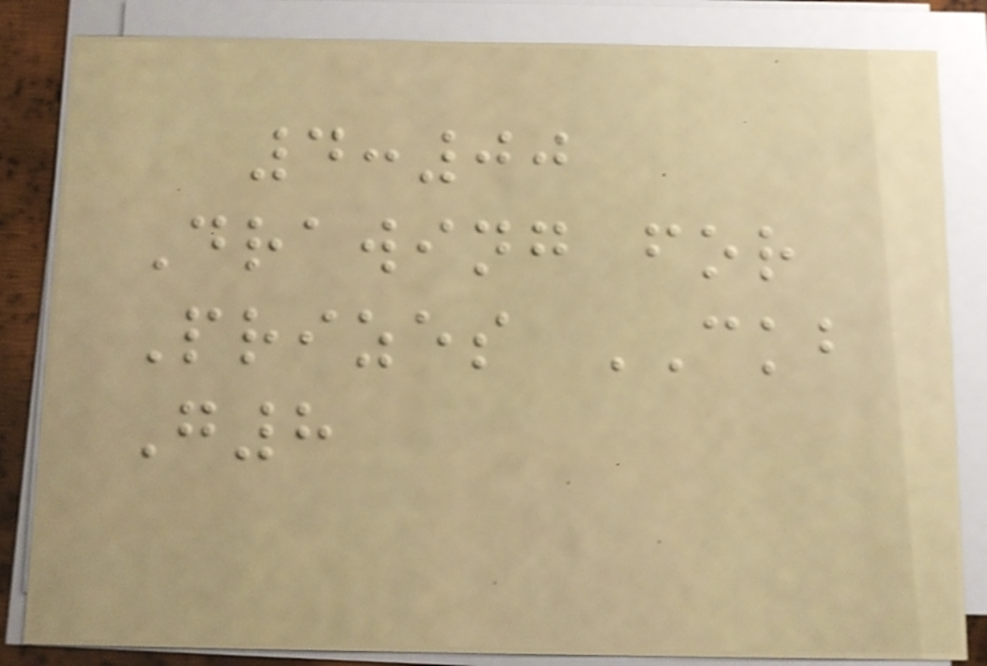4:00
Drawing for
Prizes CKB
G8
